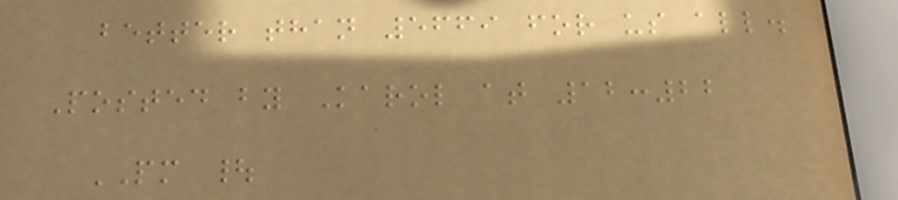better than 5669 for us all.
Posted by Karol at 12:22
PM |
